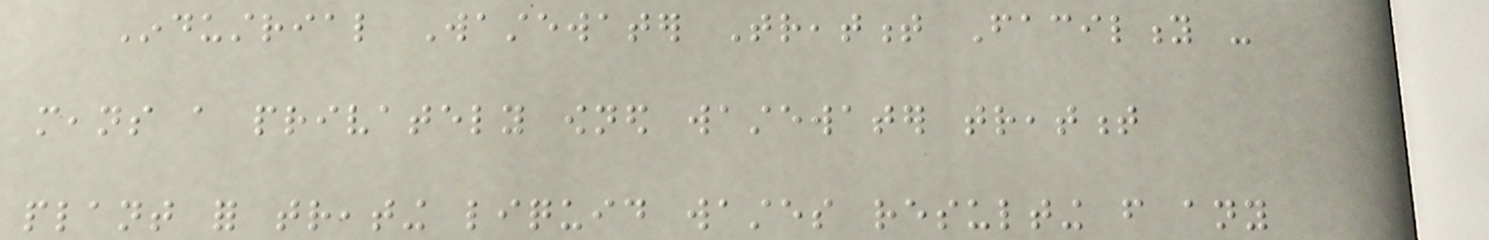Industrial Wastewater Treatment Facility -
means a privately owned wastewater treatment
plant for treating liquid wastes resulting from any
